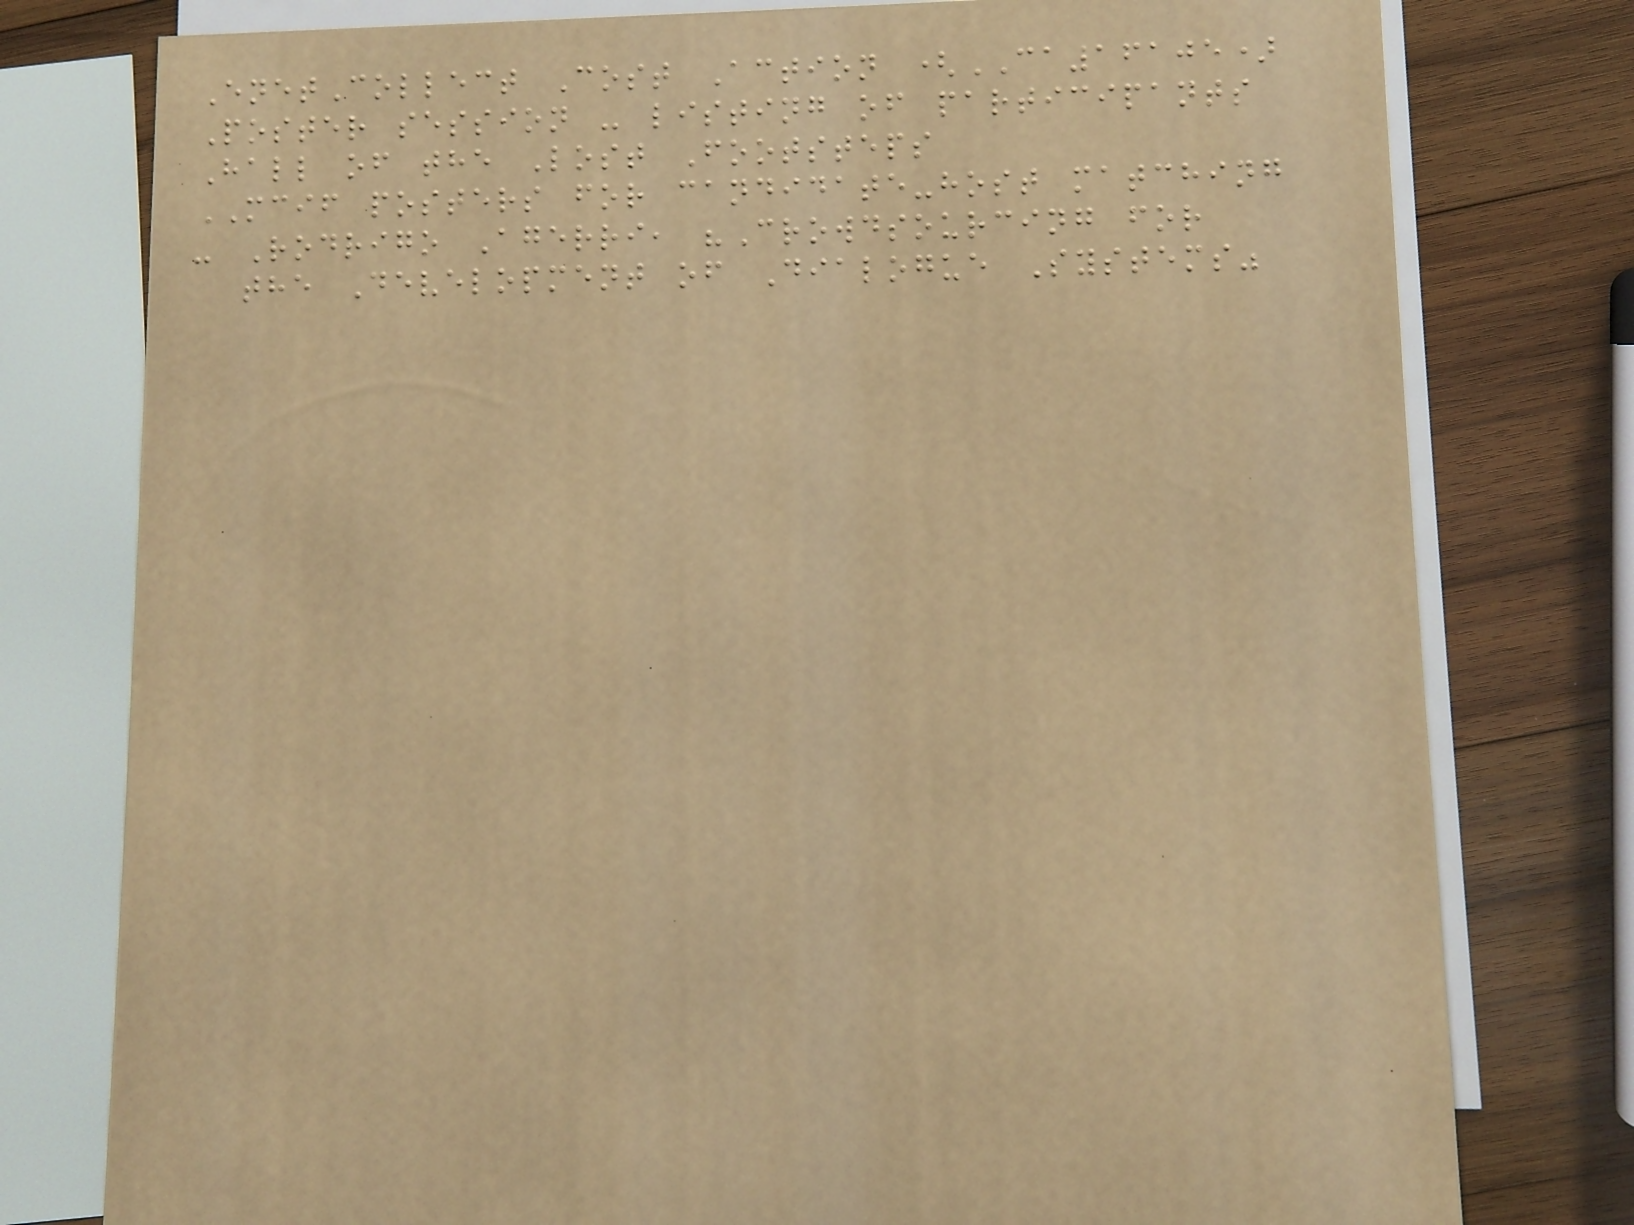EnetCollect Cost Action (CA16105)
Poster session - listing of participants
Hall of the Lost Footsteps
MCIF posters for candidate-host matching
- Rodrigo Agerri, "Crowdsourcing for
the Development of Dialogue Systems"
